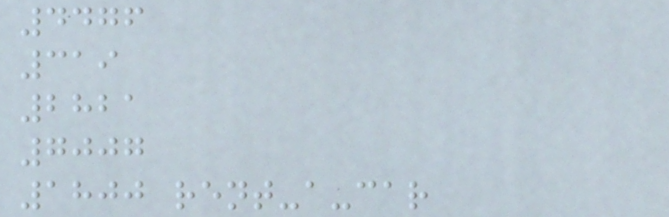4476
319
2821
7007
1800 rent-a-car
